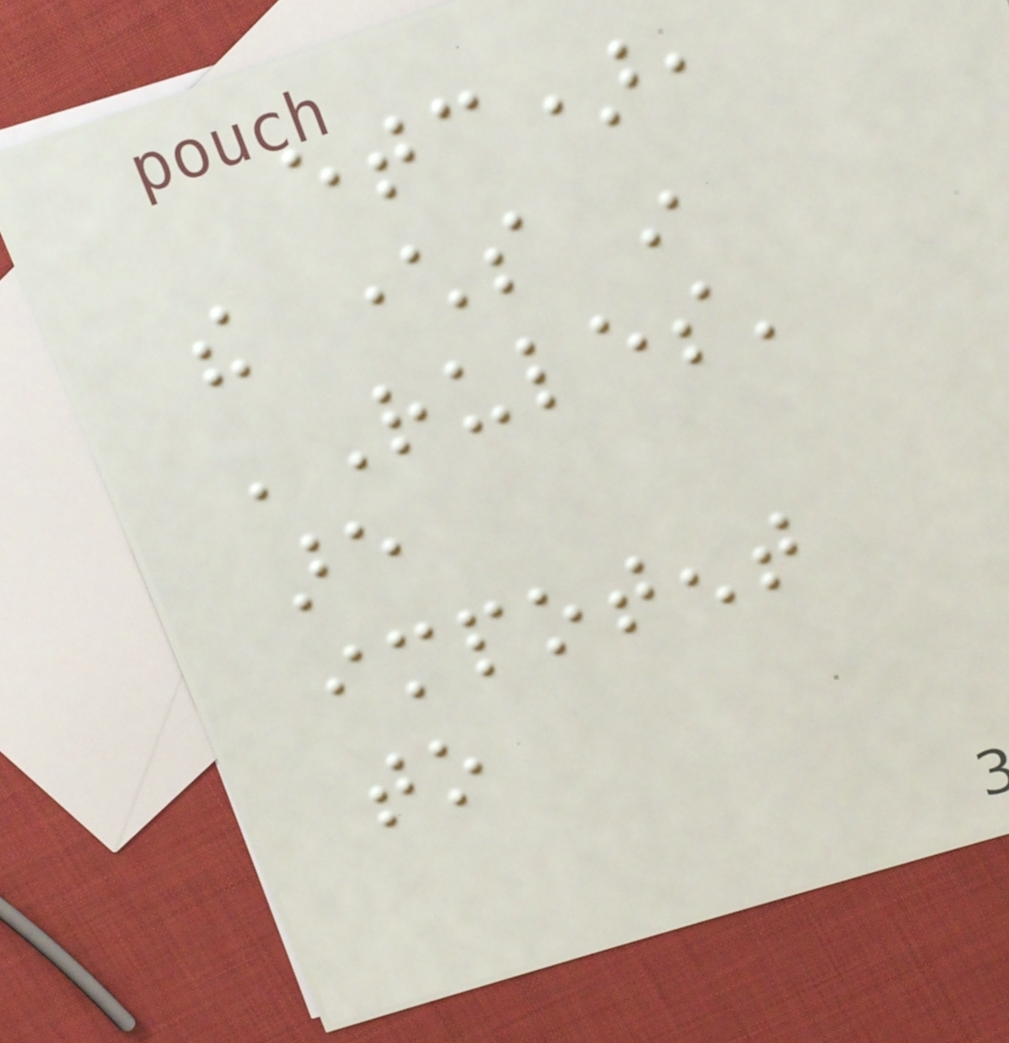etc),
the characters in
'Rules'
are
impotent
to
